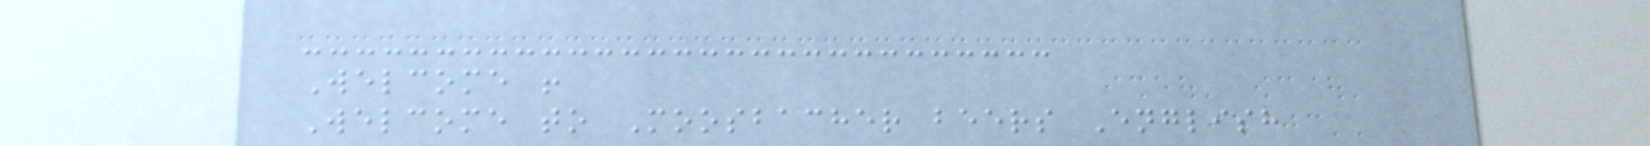Welcome !
Welcome to Moosbacher beers English
